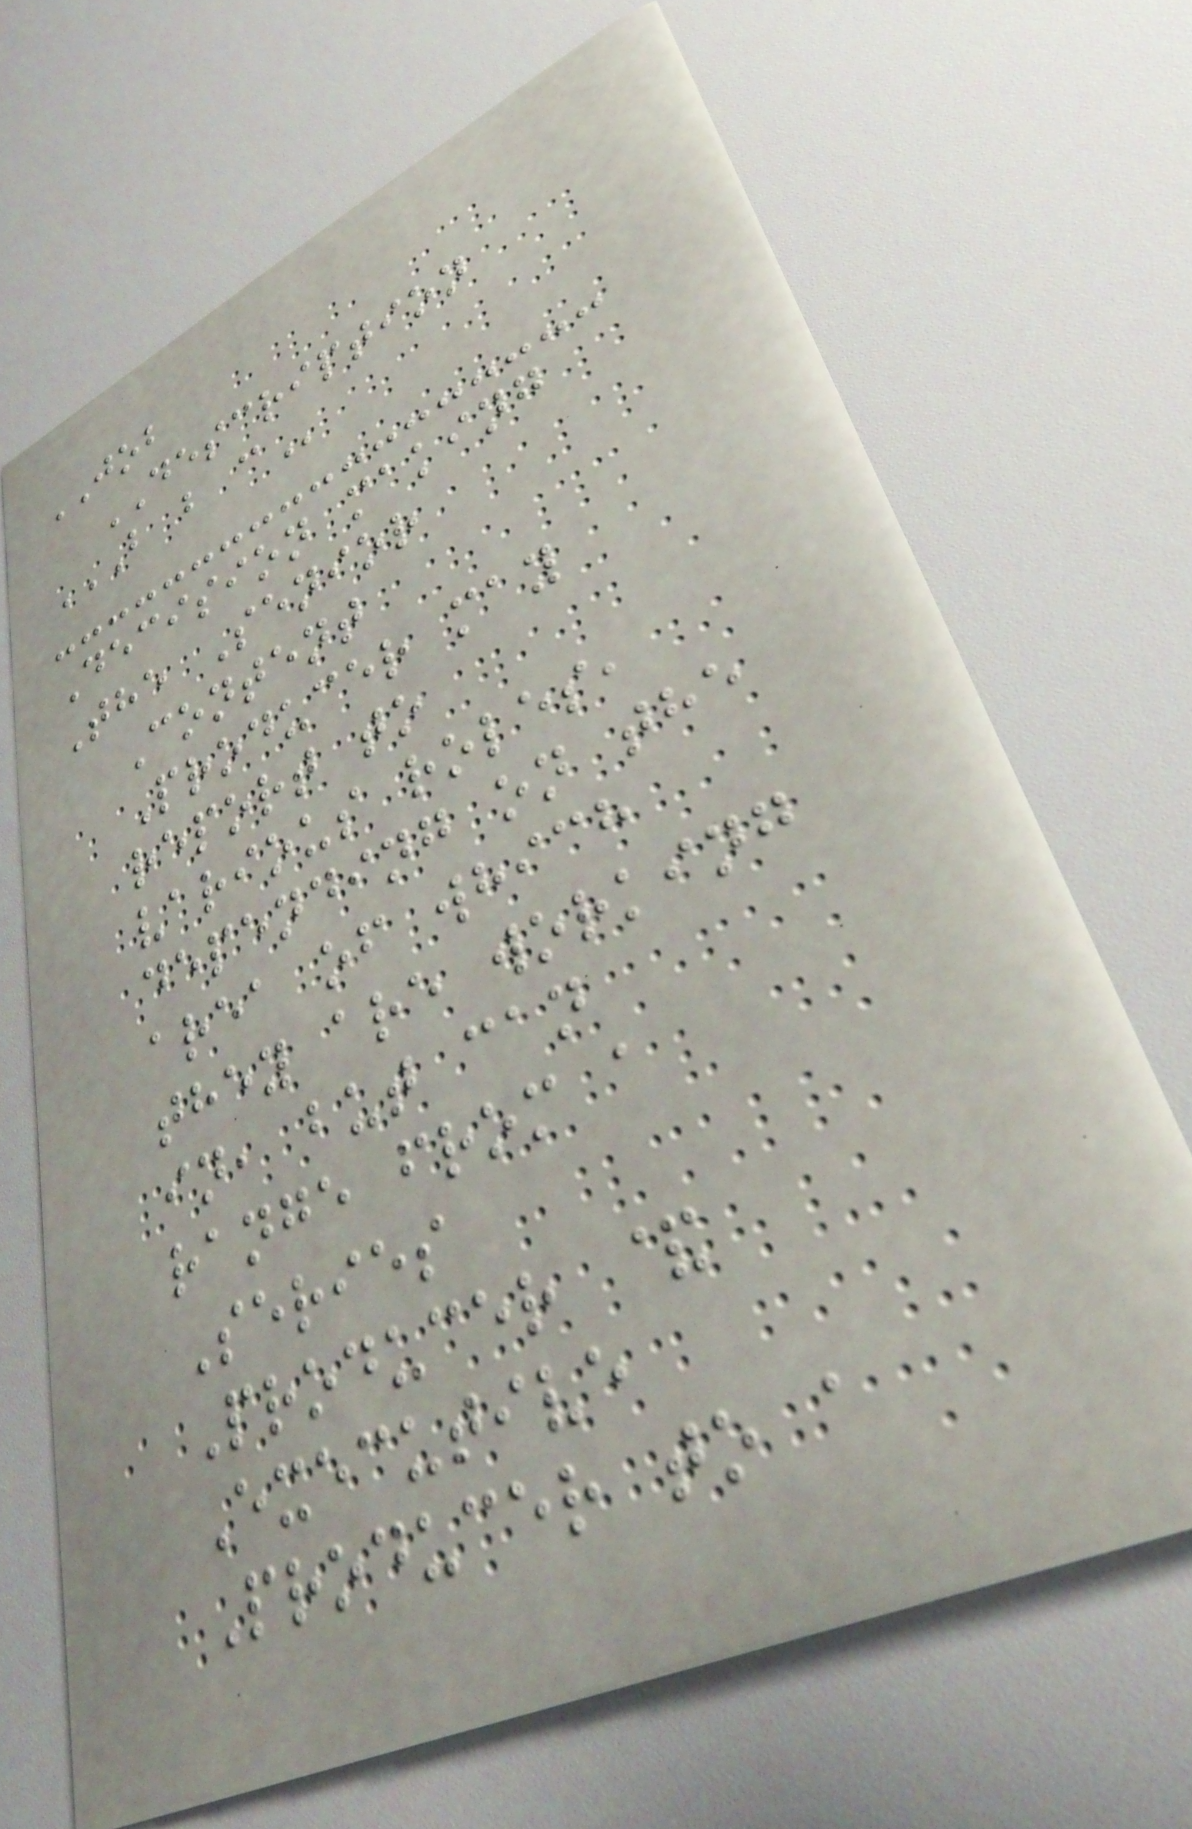JOB
DESCRIPTION
B B C
Decision making
The Senior
Content
Producer may
report to
various roles,
depending on the
area of which
they are working
in, but can
range from a
Series
Producer &
Executive
Producer to a
